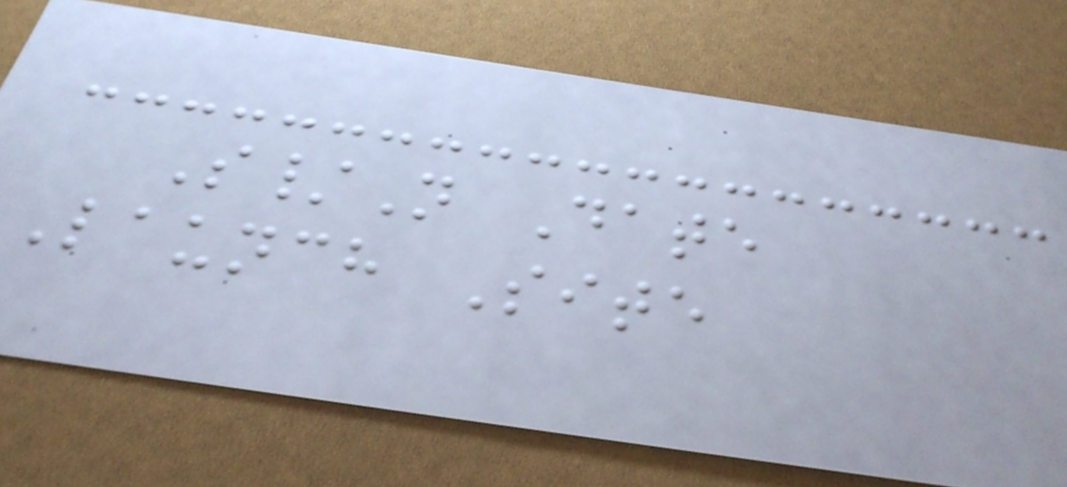S/N Date
Launch Site
